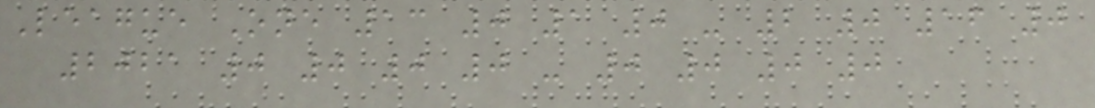League One 13 0 1 0 - 2 0 16 0
2021 0 0 0 0 - 0 0 0 0
